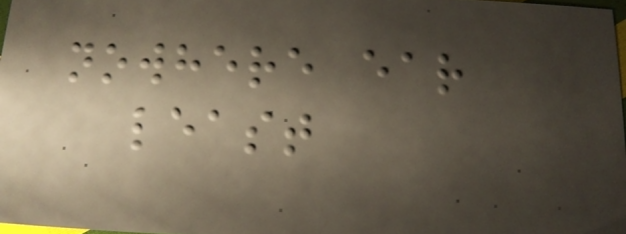nowhere ear
least
